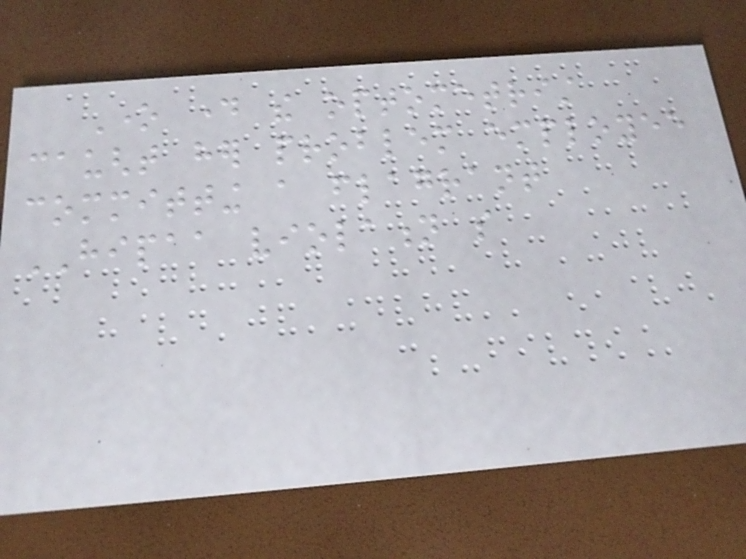One day the optometrist
caught her problem employee
committing a flagrant
HIPAA violation so
